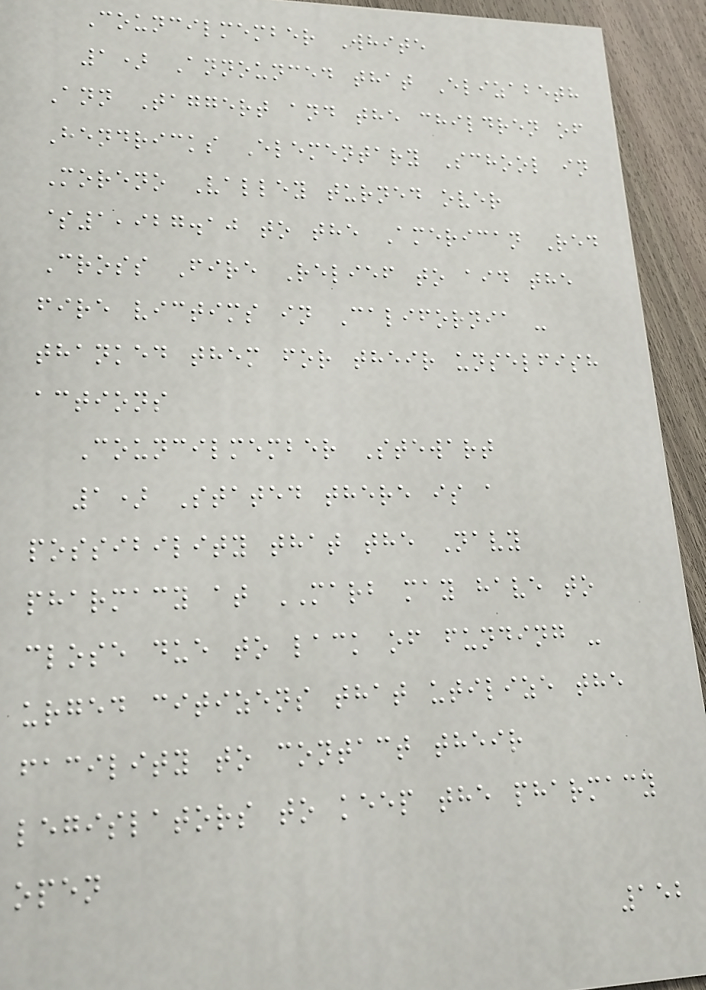Councilmember White
1) Announced that Elizabeth
Ann Taggert and the children of
Hendricks Elementary School in
Moreno Valley turned over
$1,927.10 to the American Red
Cross Fire Relief to aid the
fire victims in California -
thanked them for their unselfish
actions
Councilmember Stewart
1) Stated there is a
possibility that the Navy
pharmacy at MARB may have to
close due to lack of funding -
urged citizens that utilize the
facility to contact their
legislators to keep the pharmacy
open
152
